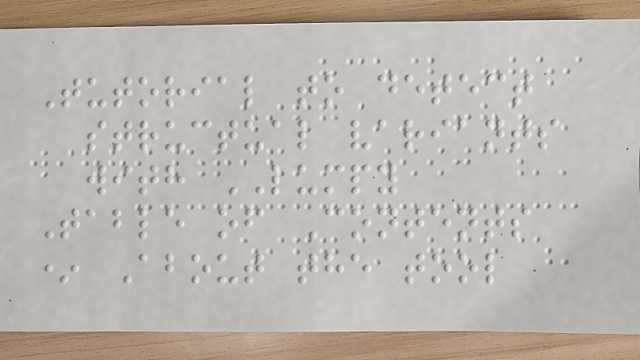Tutorial to detect
structual variants
with LUMPY
Table of Contents
* About the tool
